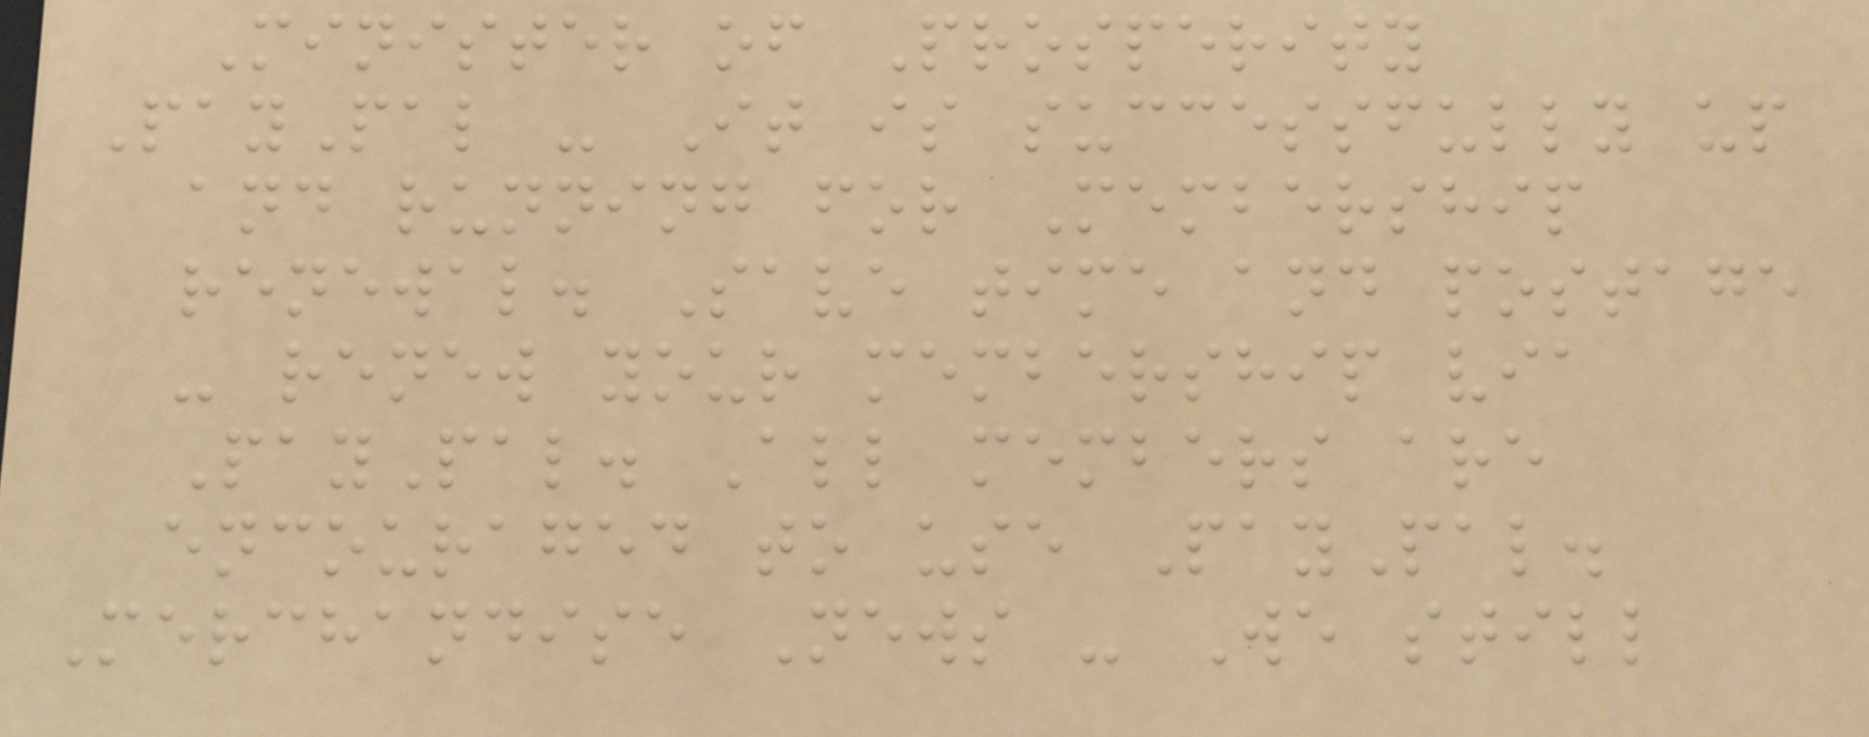Minister of Prosperity
PayPal - It is successfully up
and running for Membership
renewal. Save time and postage
- renew your membership via
PayPal. All members are
encouraged to use PayPal.
Merchandise News - We still
